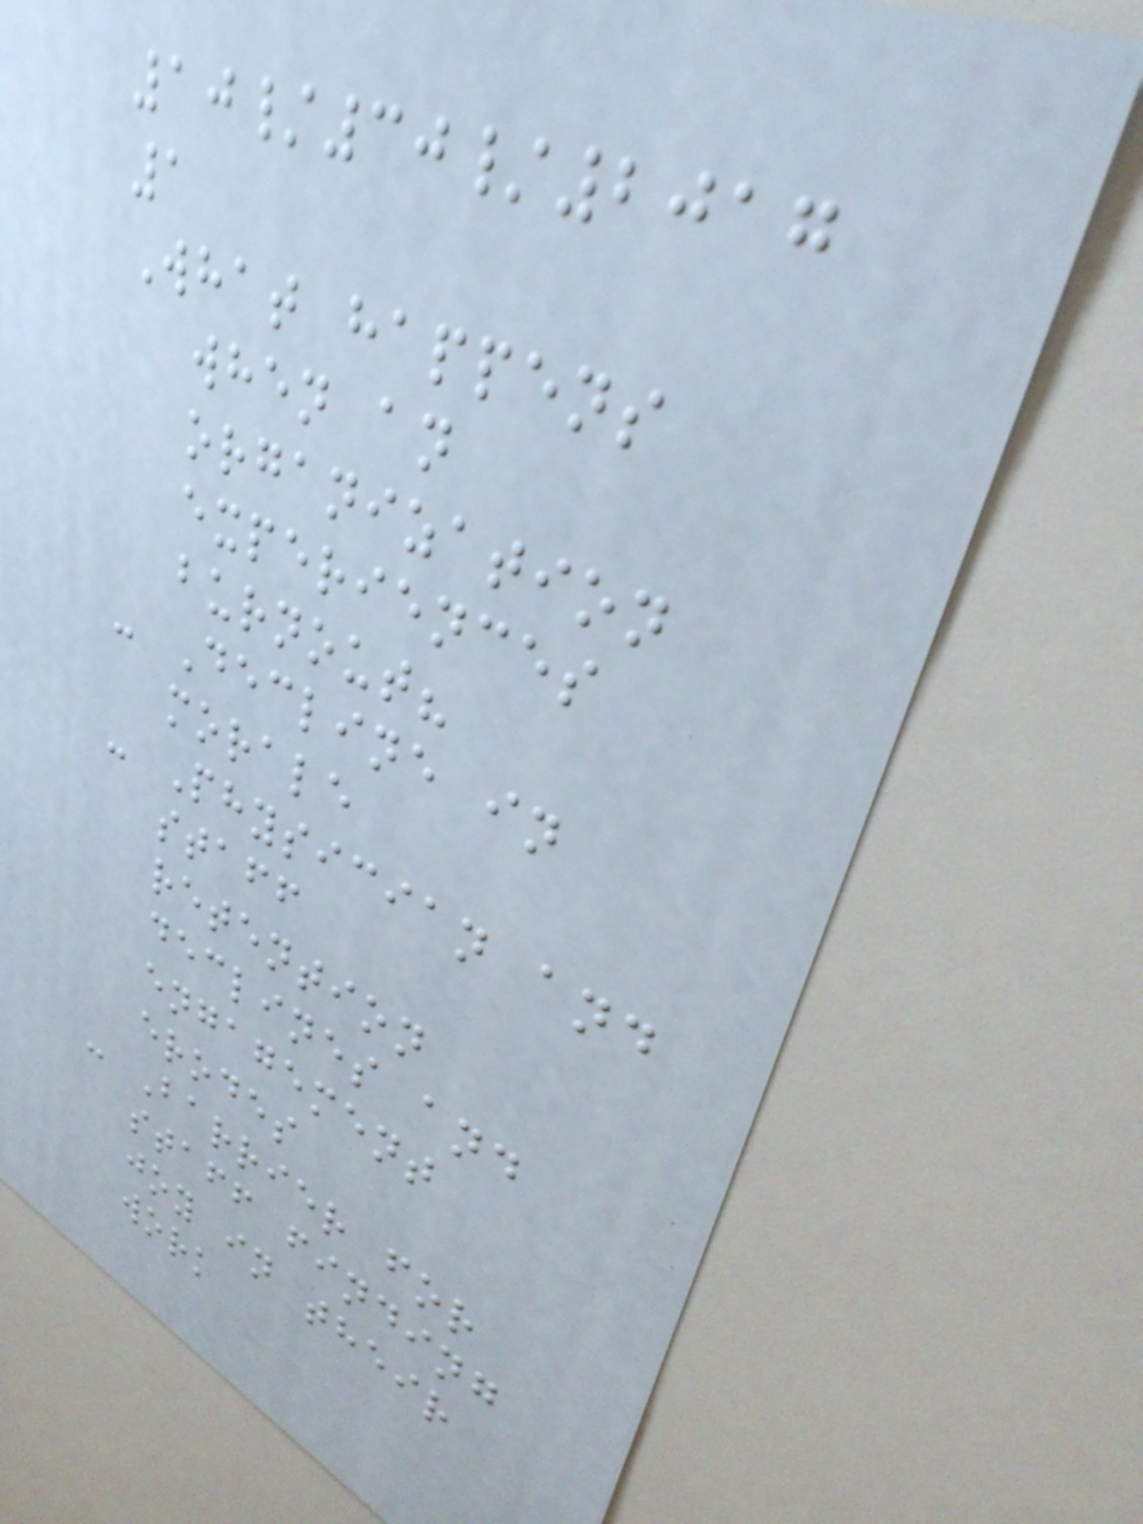10/30/2017
1
What happens
when an
organization
experiences
burnout?
- Decline in
morale
- Physician and
staff
retention
declines and
engagement
erodes
- Barrier for
staff finding
joy in their
work
